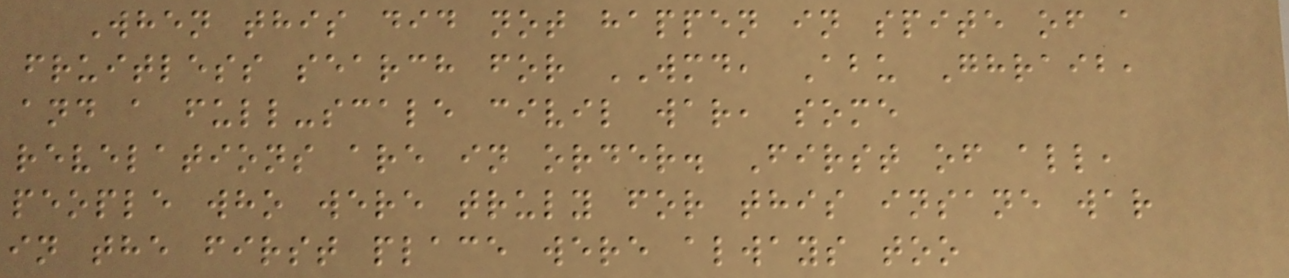When this did not happen in spite of a
fruitless search for WMD, Abu Ghraib,
and a full-scale civil war, some
revelations are in order. First of all,
people who were truly for this insane war
in the first place were always too
